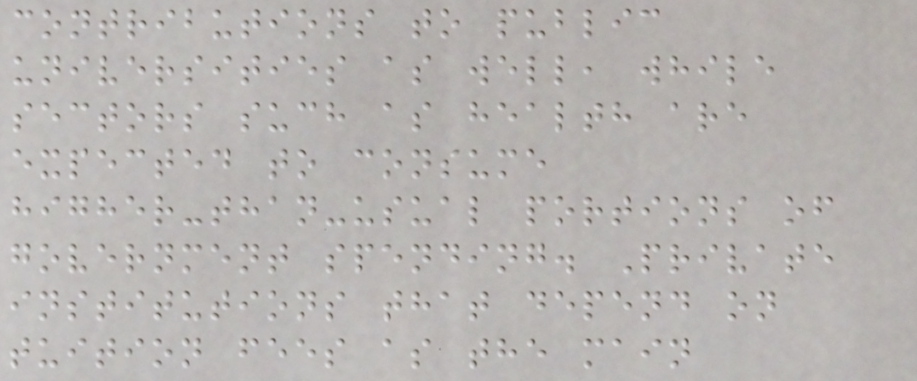contributions to public
universities as well, while
sectors such as health are
expected to consume
higher-than-usual portions of
government spending. Private
institutions that depend on
tuition fees as the main
